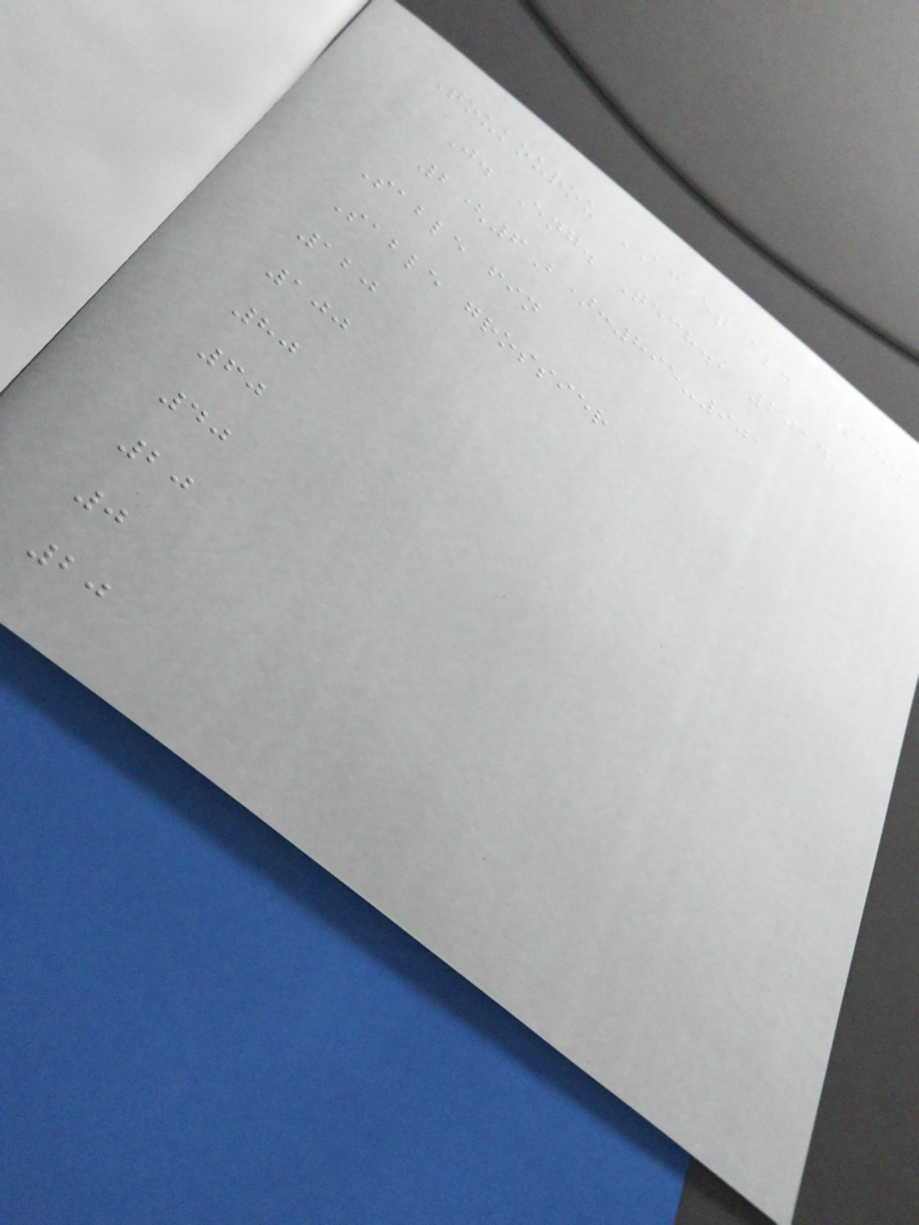Toukourou AC et al., Sch.
J. Eng. Tech., 2014;
2(6B):895-901
Sable fin
Sable grossier
120
100
80
60
40
20
0
20
